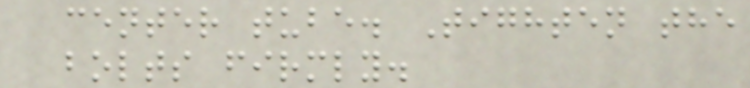center tube. Tighten the
bolts firmly.
